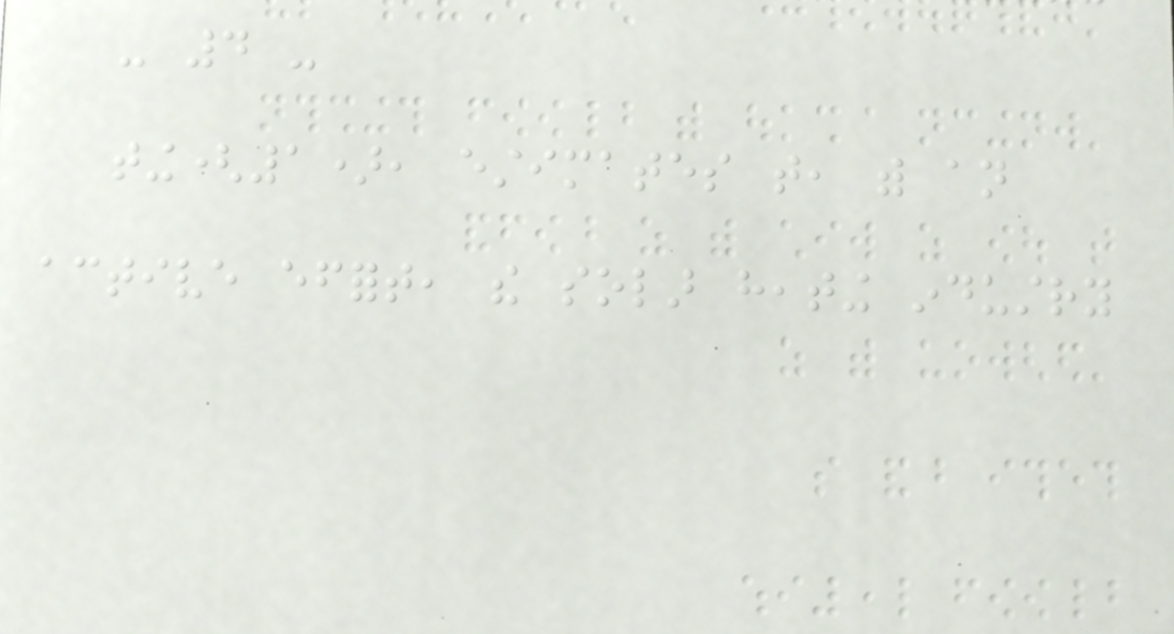- 4 -
ting(1), estimates that, with an
active effort, the solar heating industry
